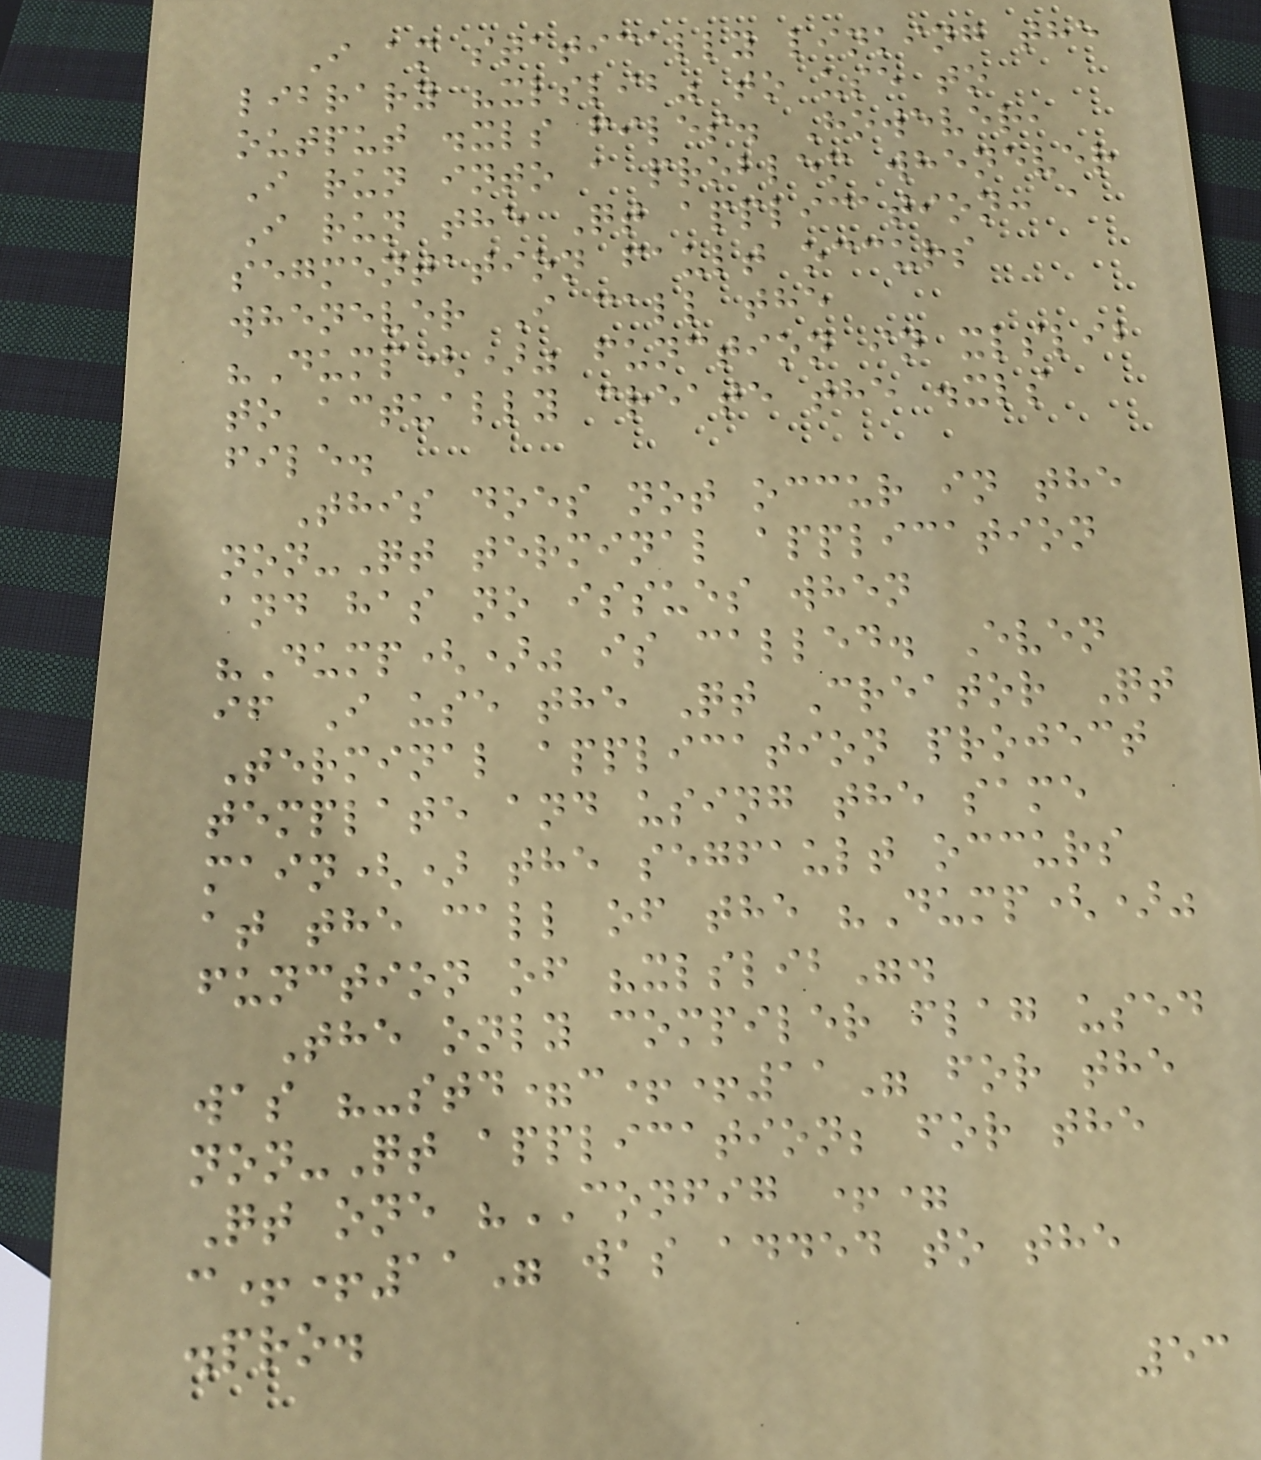I am statically linking the
library "xlslib" to use to
output .xls files. However,
I run into a problem whenever
I run the Qt application: a
segmentation fault occurs
whenever I call the
"Dump()" function in xlslib
to actually create the .xls
file.
This does not occur in the
non-Qt terminal application
and has no issues when
"Dump()" is called. Even
if I use the Qt Creator Qt
Terminal application project
template and using the same
main() the segfault occurs
at the call of the "Dump()"
function of "xlslib".
The only compiler flag used
was "-std=c++11" for the
non-Qt application; for the
Qt one "CONFIG +=
c++11" was added to the
.pro.
53
